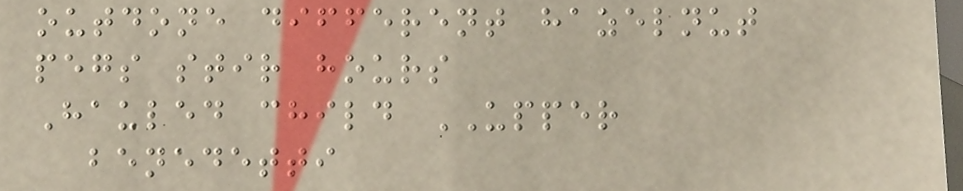outdone different hazelnut
pegs stir hours
Hauled child UPPER
benedetti
